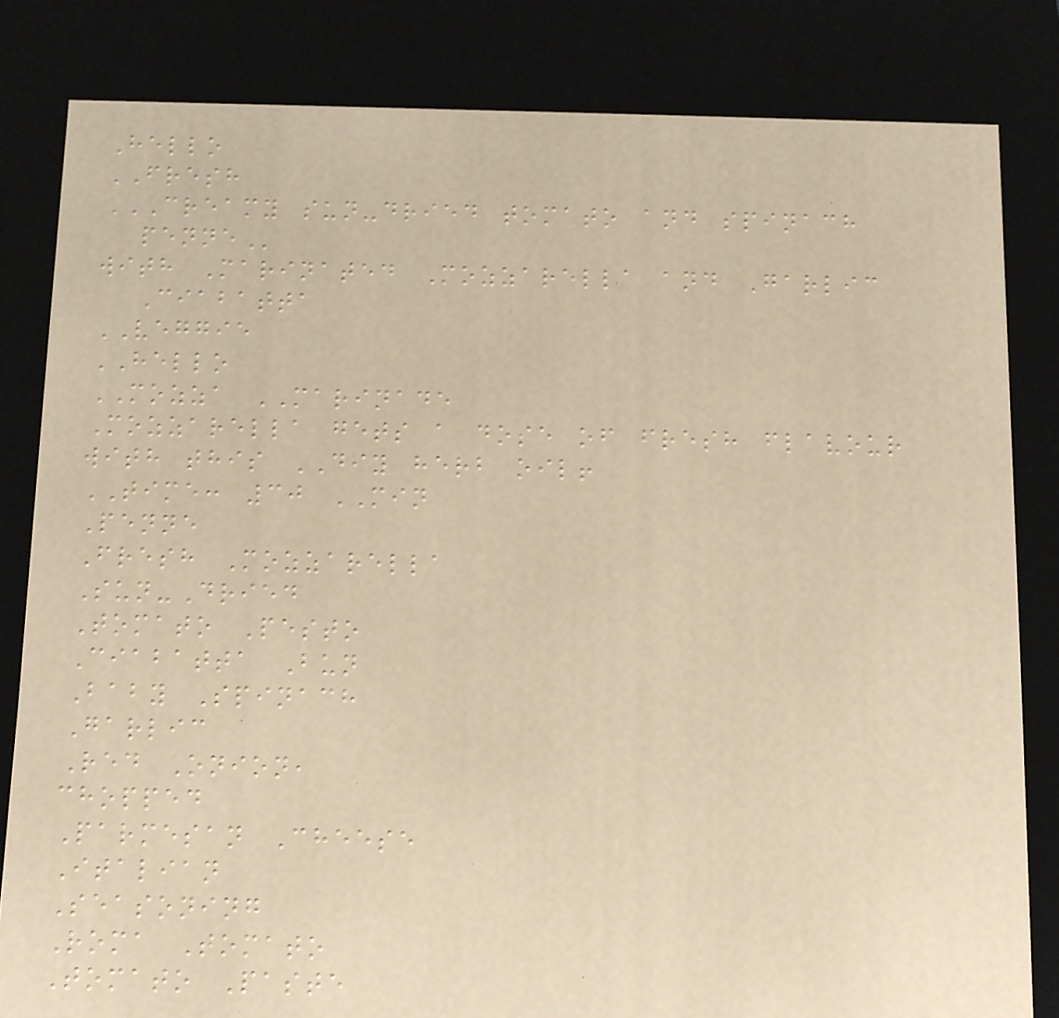Hello
FRESH
CREAMY SUN-DRIED TOMATO AND SPINACH
PENNE
with Marinated Mozzarella and Garlic
Ciabatta
VEGGIE
HELLO
MOZZA MARINADE
Mozzarella gets a dose of fresh flavour
with this DIY herb oil!
TIME: 30 MIN
Penne
Fresh Mozzarella
Sun-Dried
Tomato Pesto
Ciabatta Bun
Baby Spinach
Garlic
Red Onion,
chopped
Parmesan Cheese
Italian
Seasoning
Roma Tomato
Tomato Paste
